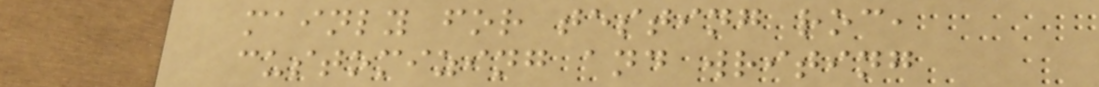mainly for testing roc,
customizing and writing
